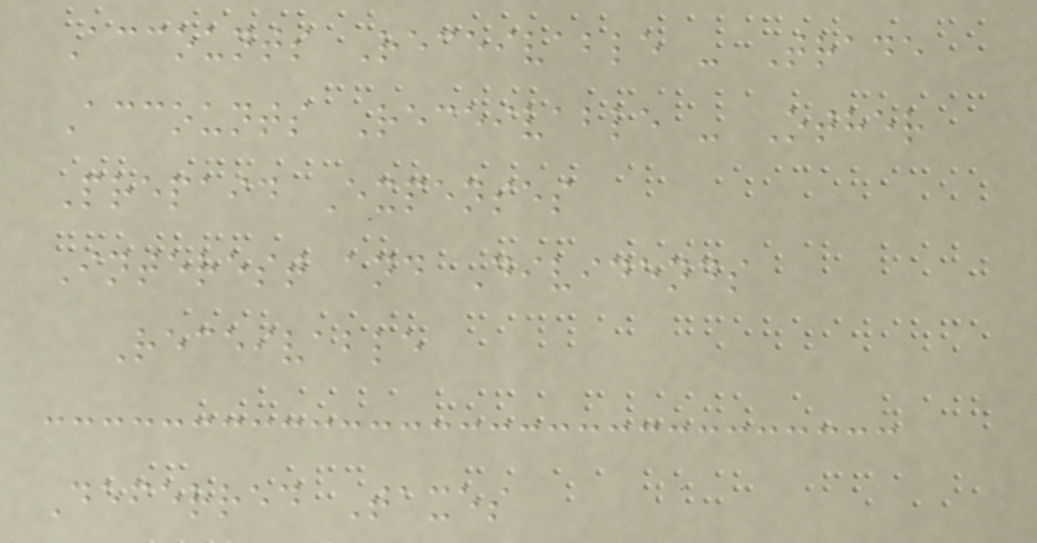Accounts Receivable - Trade
Accounts Receivable - Other
Prepaid Expenses
Interest and Dividends
Receivable
Deferred Taxes
